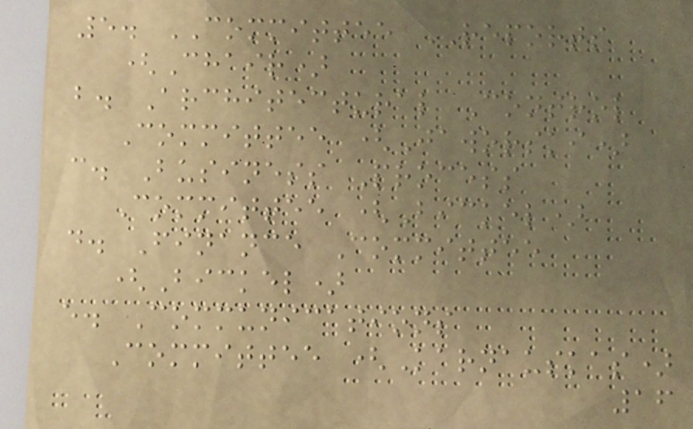5. COMMITTEE REPORTS
(Chair)
b. Architectural Control
Committee (Jaworski)
c. Business Process
Committee (Bickel)
d. Finance Committee
(Bickel)
e. Communications
Committee (Karnauskas)
16
